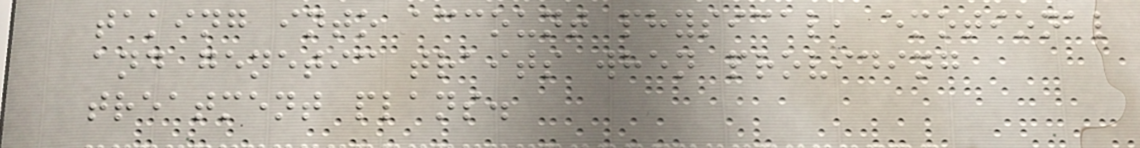taking into account physical, emotional
and genetic traits when providing
treatment plans.
